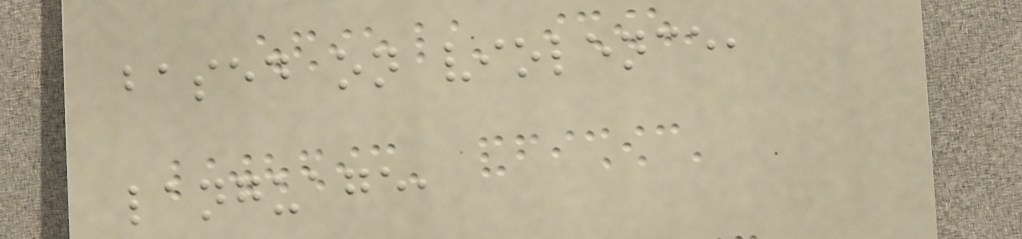based on violence,
language,
